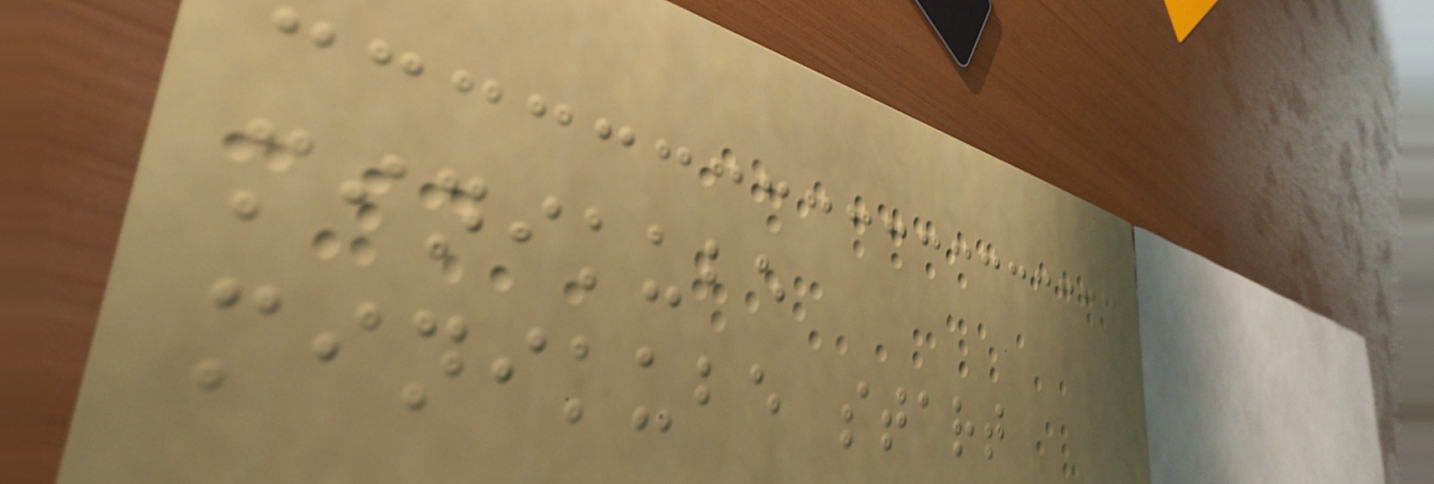minikube
minikube start
